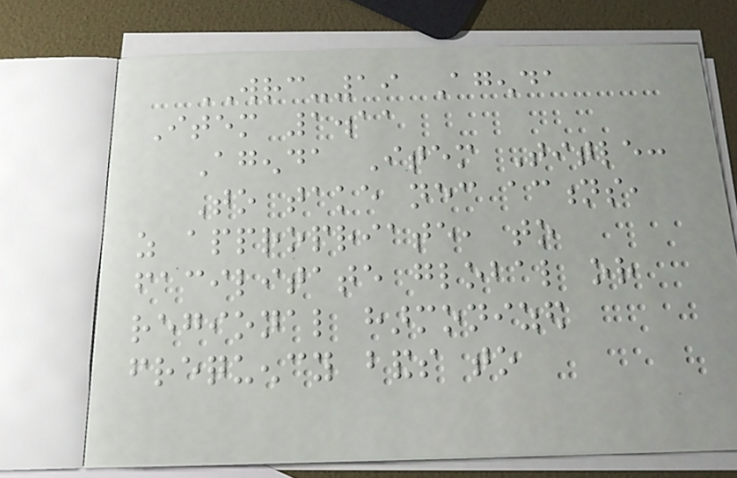WRC-19 Agenda
Item 1.11
Agenda Item Title:
To take necessary actions,
as appropriate, to
facilitate global or
regional harmonized
frequency bands to
